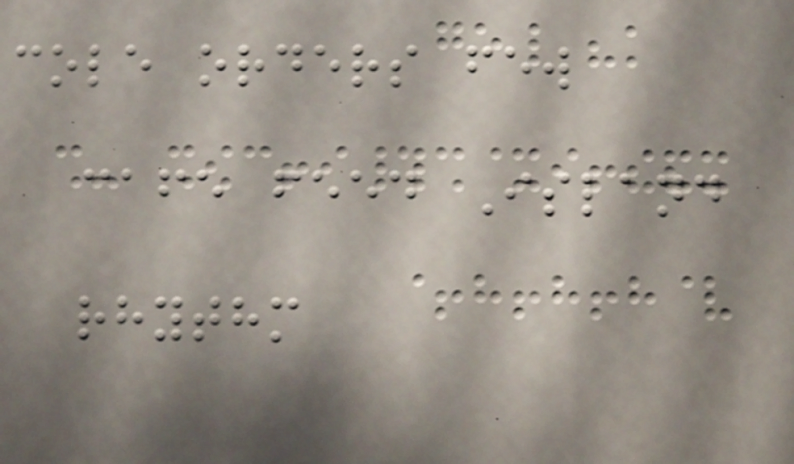cole orders few
cafe feed Island
rhythm
